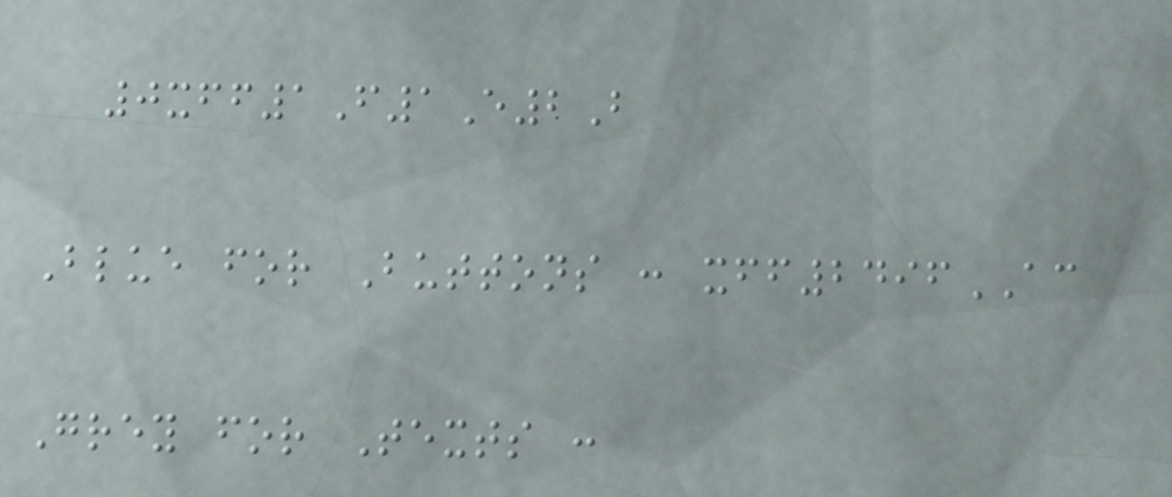0xff1F1E2B
Blue for Buttons : xff2496AC
Grey for Texts :
